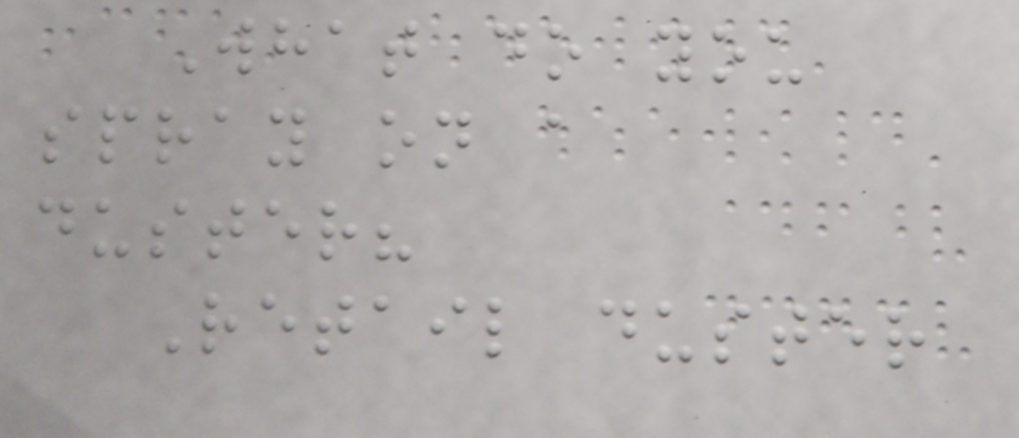What do you
spray on a
duster?
Retail duster
